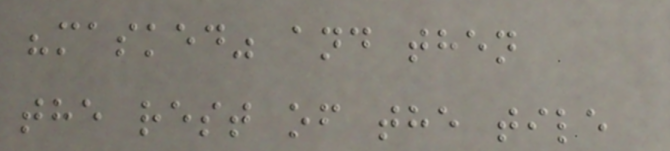"masked" and then
the rest of the tile
